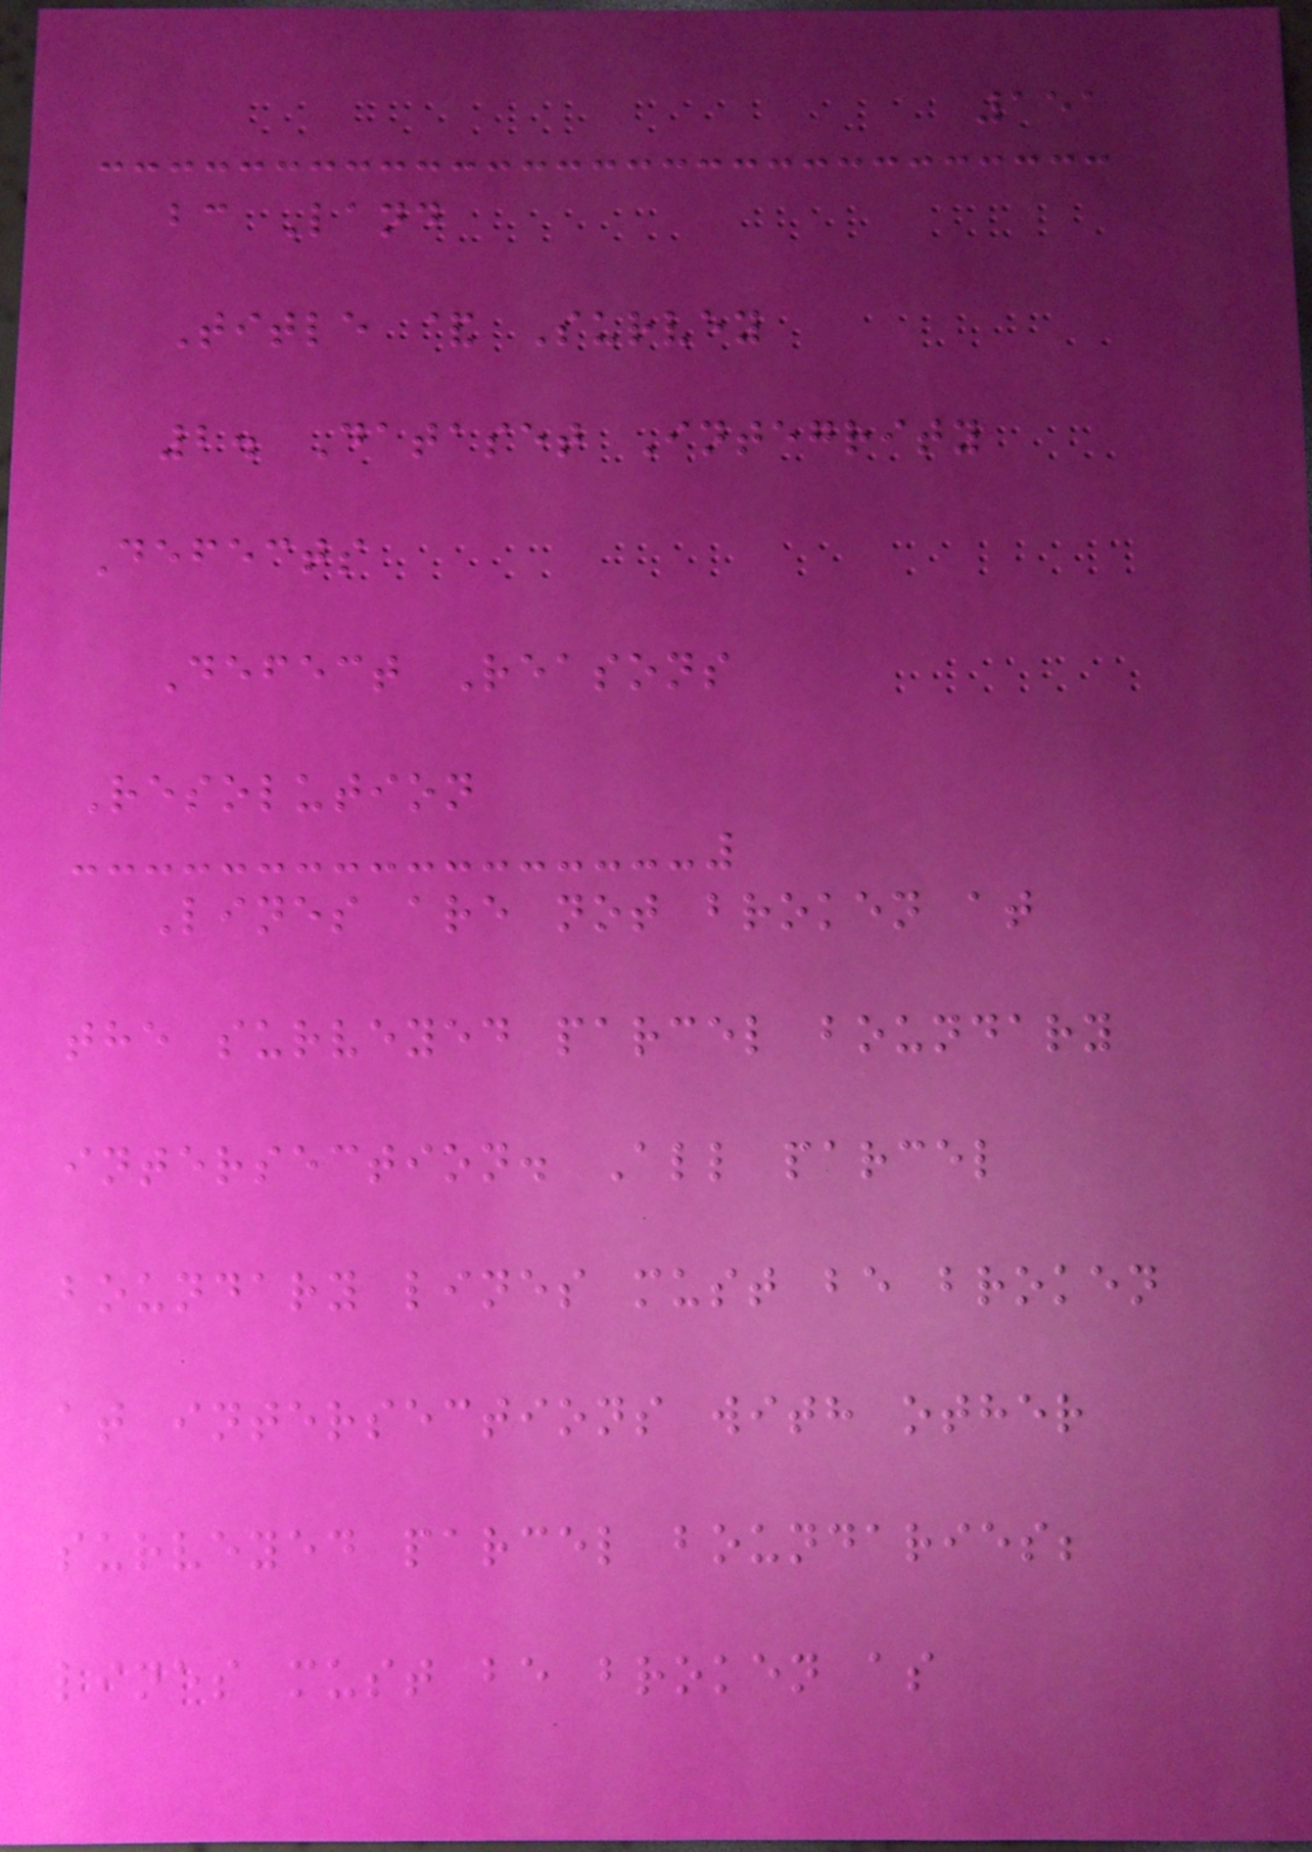151
bc Land
Title & Survey
2. Dataset Integrity
Defects
Defect Reasons
Resolution
Lines are not broken at
the surveyed parcel boundary
intersection. All parcel
boundary lines must be broken
at intersections with other
surveyed parcel boundaries;
lines must be broken as
